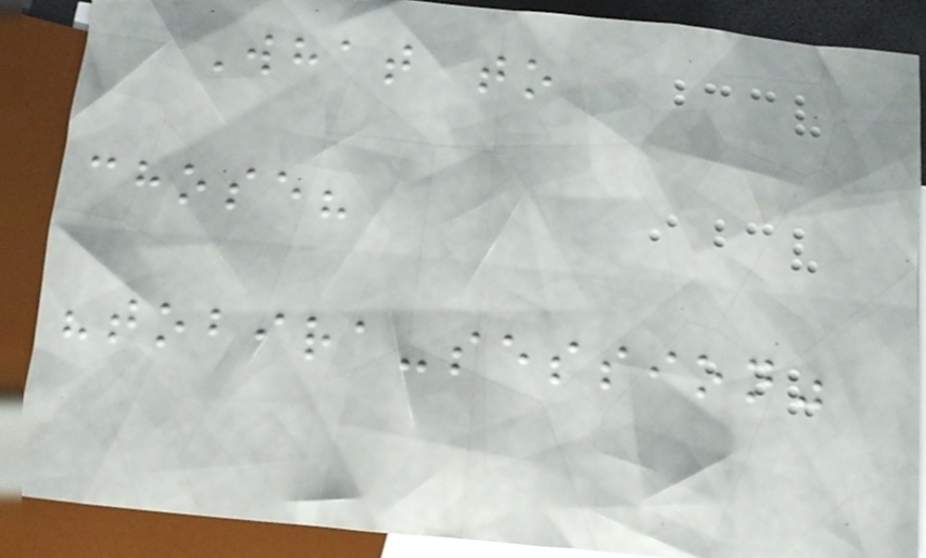What to
chose?
"tobira-session"
